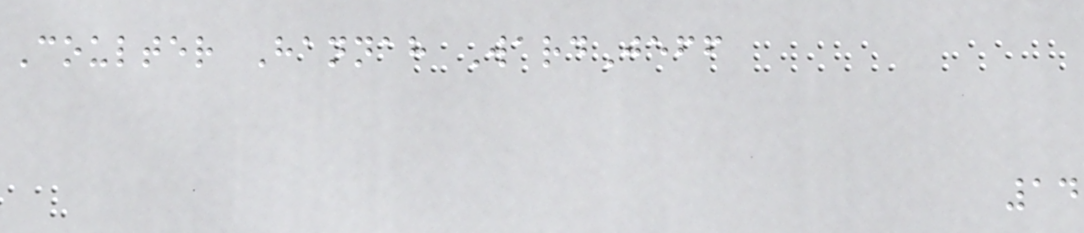Coulter Hannah WardJeff
14
